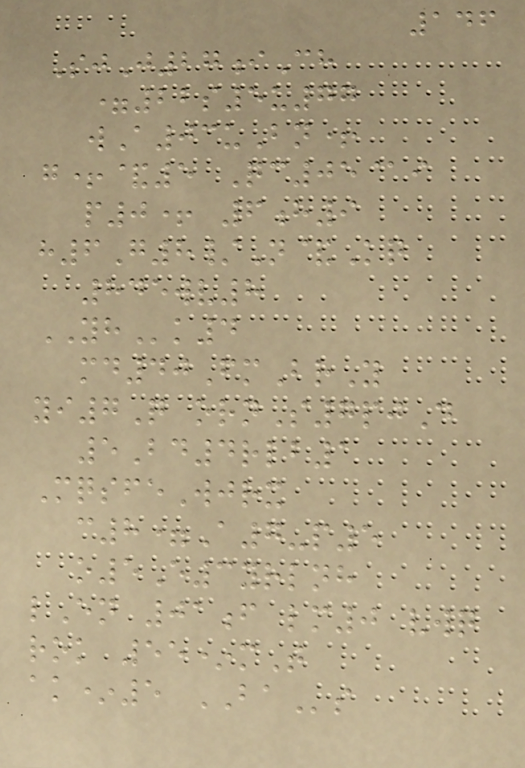146
SjJ27iCh
=22s5u77
wA03uBn+
g+&5 Qc05@i
p0+ 6h9
h6G8/N&Kq
845wv8
YHk4
md40FmBrY
yi7Q ornS7pjD
5Bd4rlb1
MqsfeWjrx
c8=A7-p5
o5E3yrlnh
lEn 01f lm0 vwq
rok 55*mT
ak*5 BAs
